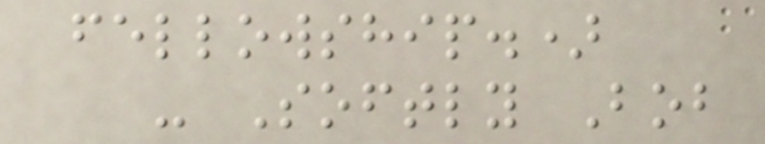fellowship.)
- Softly Bob
